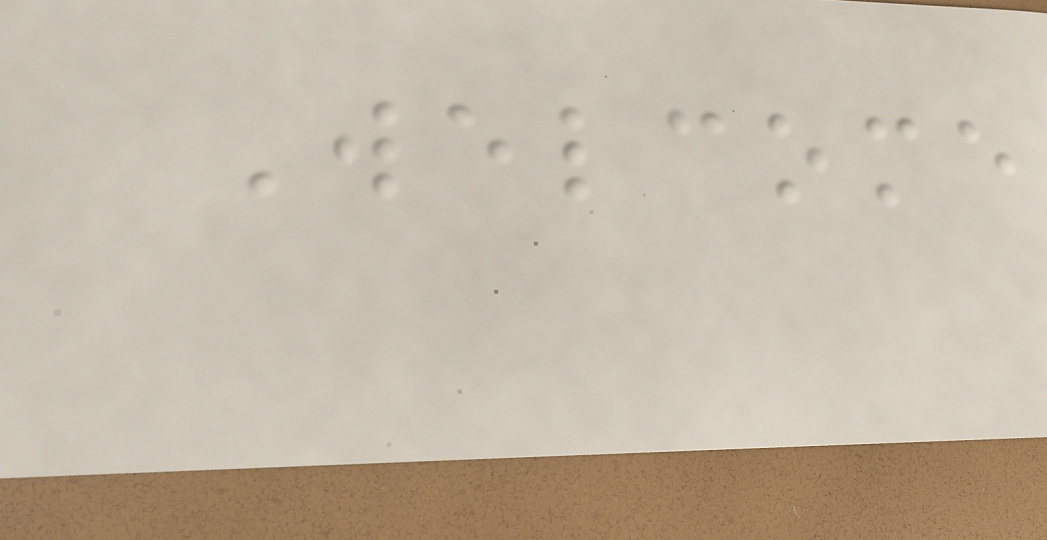Welcome
